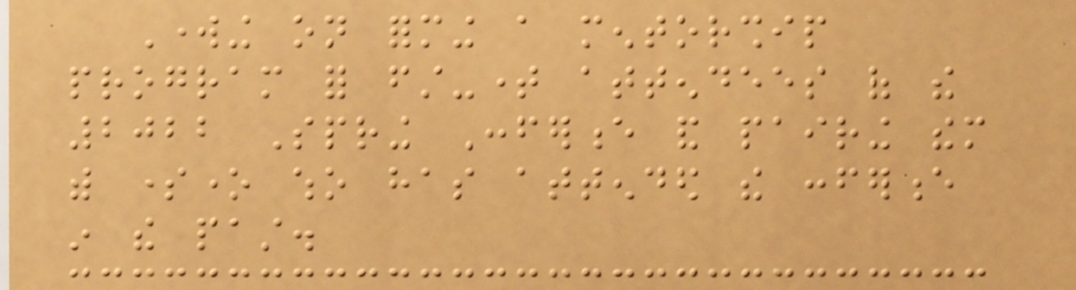Working on forming a mentorship
program for first-time attendees of the
2022 Spring Conference and pairing them
with someone who has attended the conference
in the past.
